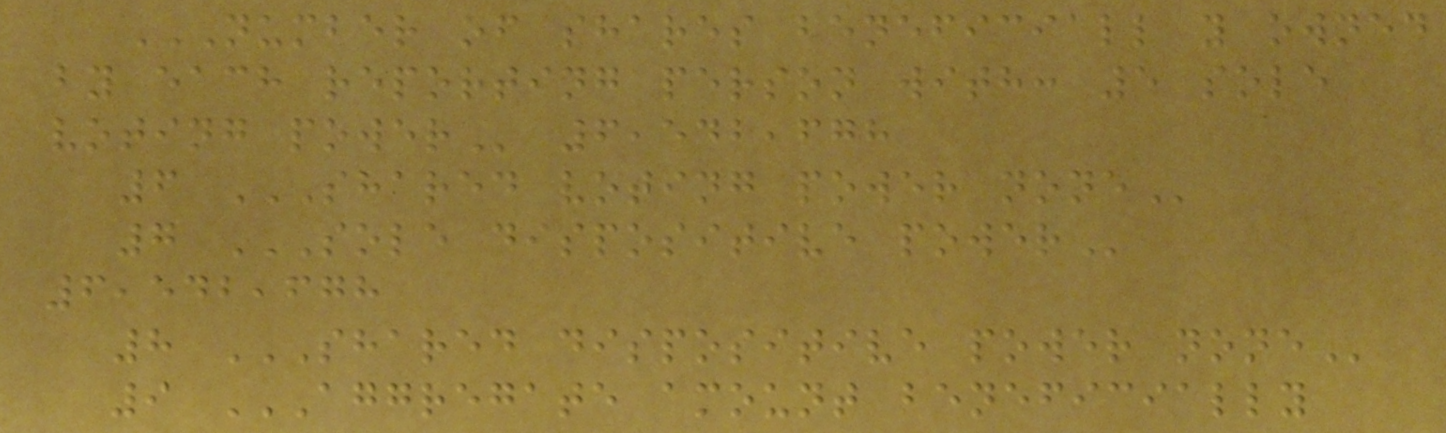NUMBER OF SHARES BENEFICIALL Y OWNED
BY EACH REPORTING PERSON WITH: 5 SOLE
VOTING POWER 6,542,678
6 SHARED VOTING POWER NONE
7 SOLE DISPOSITIVE POWER
6,542,678
8 SHARED DISPOSITIVE POWER NONE
9 AGGREGATE AMOUNT BENEFICIALLY
